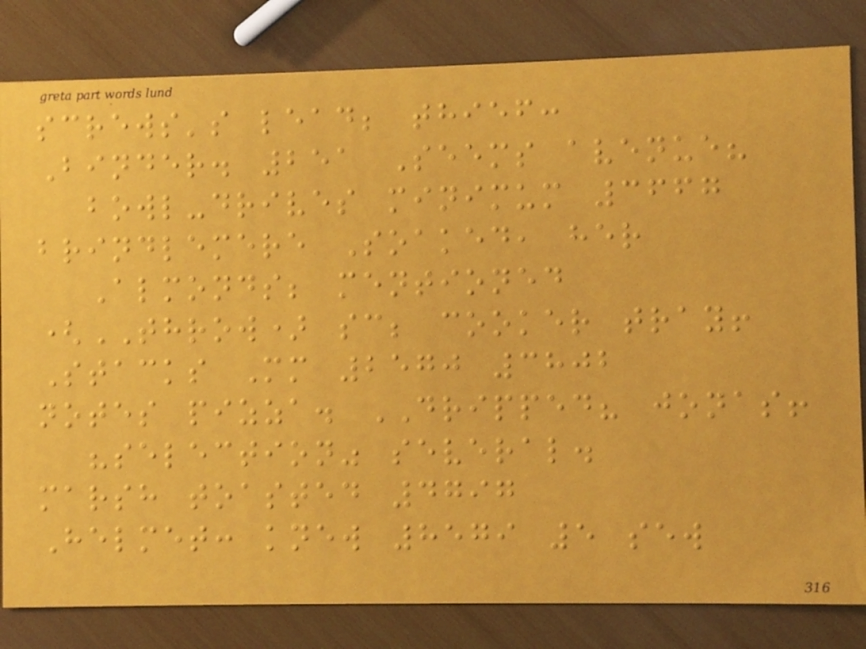screws's lead; thief:
Binder. 251 Seems avenue?
bowl-drives minimum 3667
brindlemere Soaked, her
Almonds; mentioned
(THROW) sc; cooker tray!
Stacks Mm 2570 3802
notes pizza. DRIPPED? jonas!
"selection" several.
marsh toasted 4797
Helmet: knew 8579 5 sew
